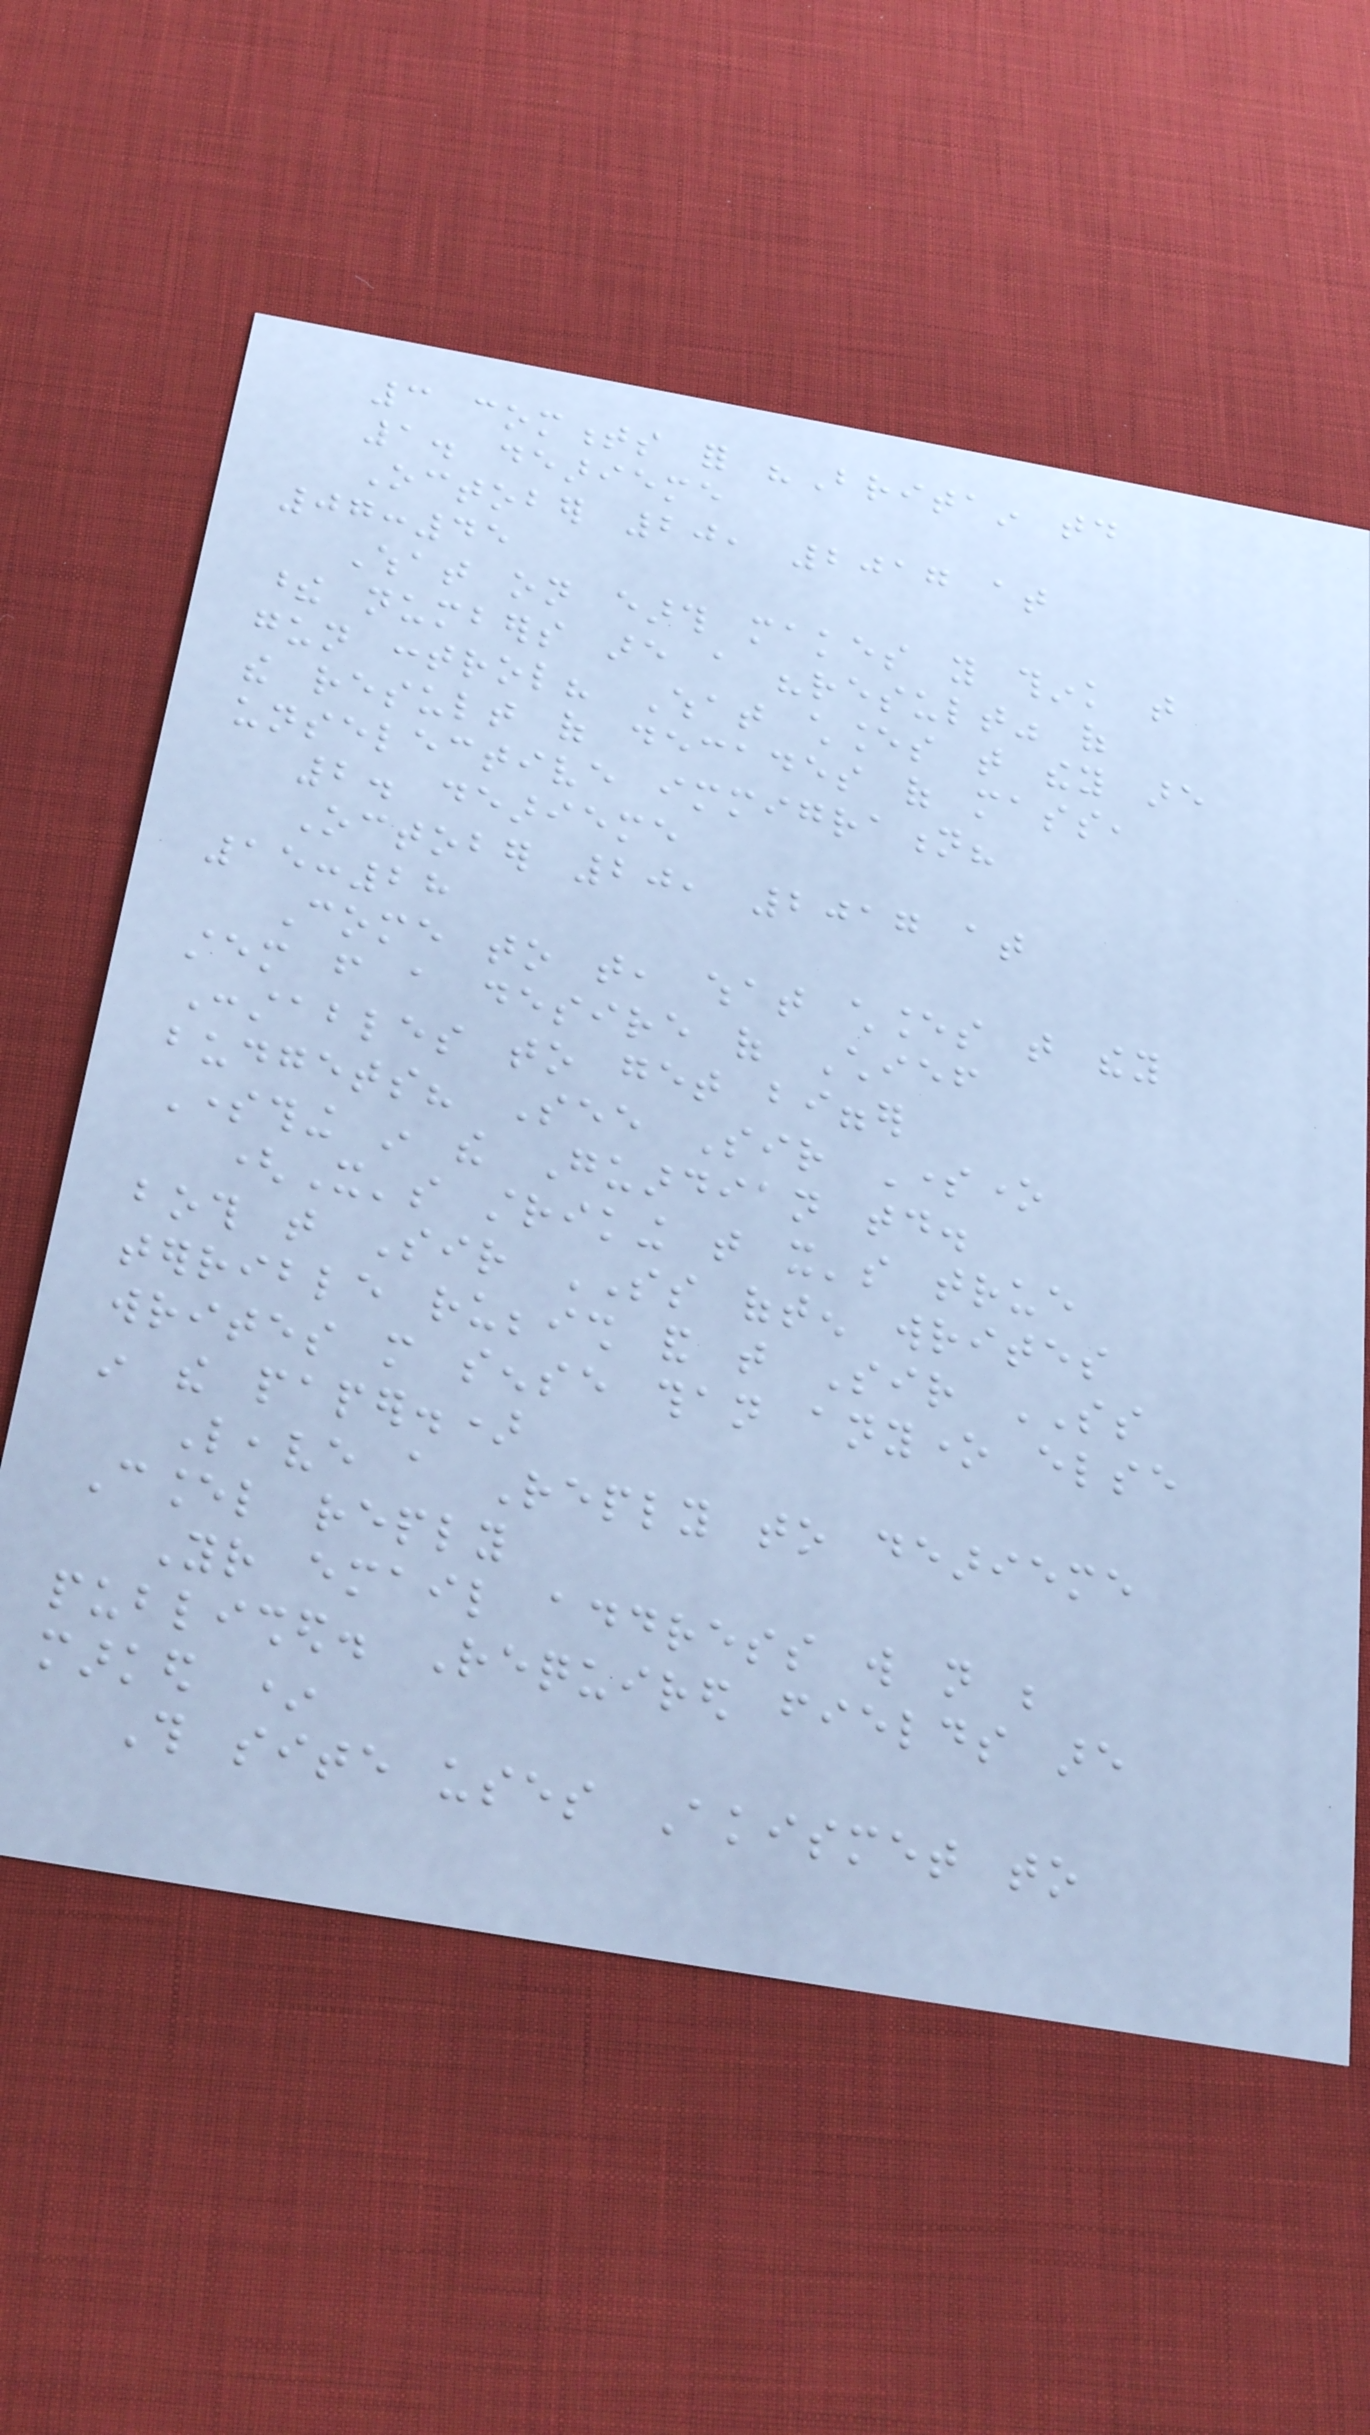3 comments for "Britain today
1. dearieme
October 20, 2017 at
07:45
What on earth makes you think that
these numbers are a "result" of
gun control? What chances that they are
the result of decades of mass,
unselective immigration?
2. dearieme
October 20, 2017 at
15:28
Come to that, what chances that they
stem from a desire of Chief
Constables to get bigger
budgets? See Sir Someone
Something in the Guardian today.
(It's striking that it's true
both that Sir SS often writes
terrible rubbish and that Sir SS
writes more sense than anyone else
in the paper.)
Leave a Reply to dearieme
Cancel reply
Your email address will not be
published. Required fields are
marked *
This site uses Akismet to
